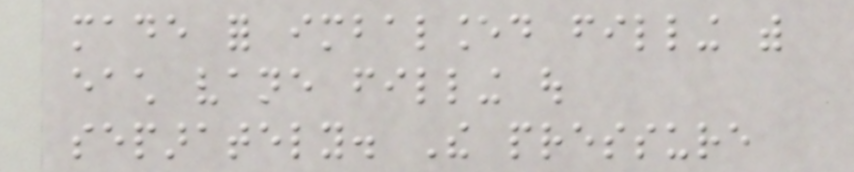made for imbalanced filling with
each vane filling out
separately. The pressure
